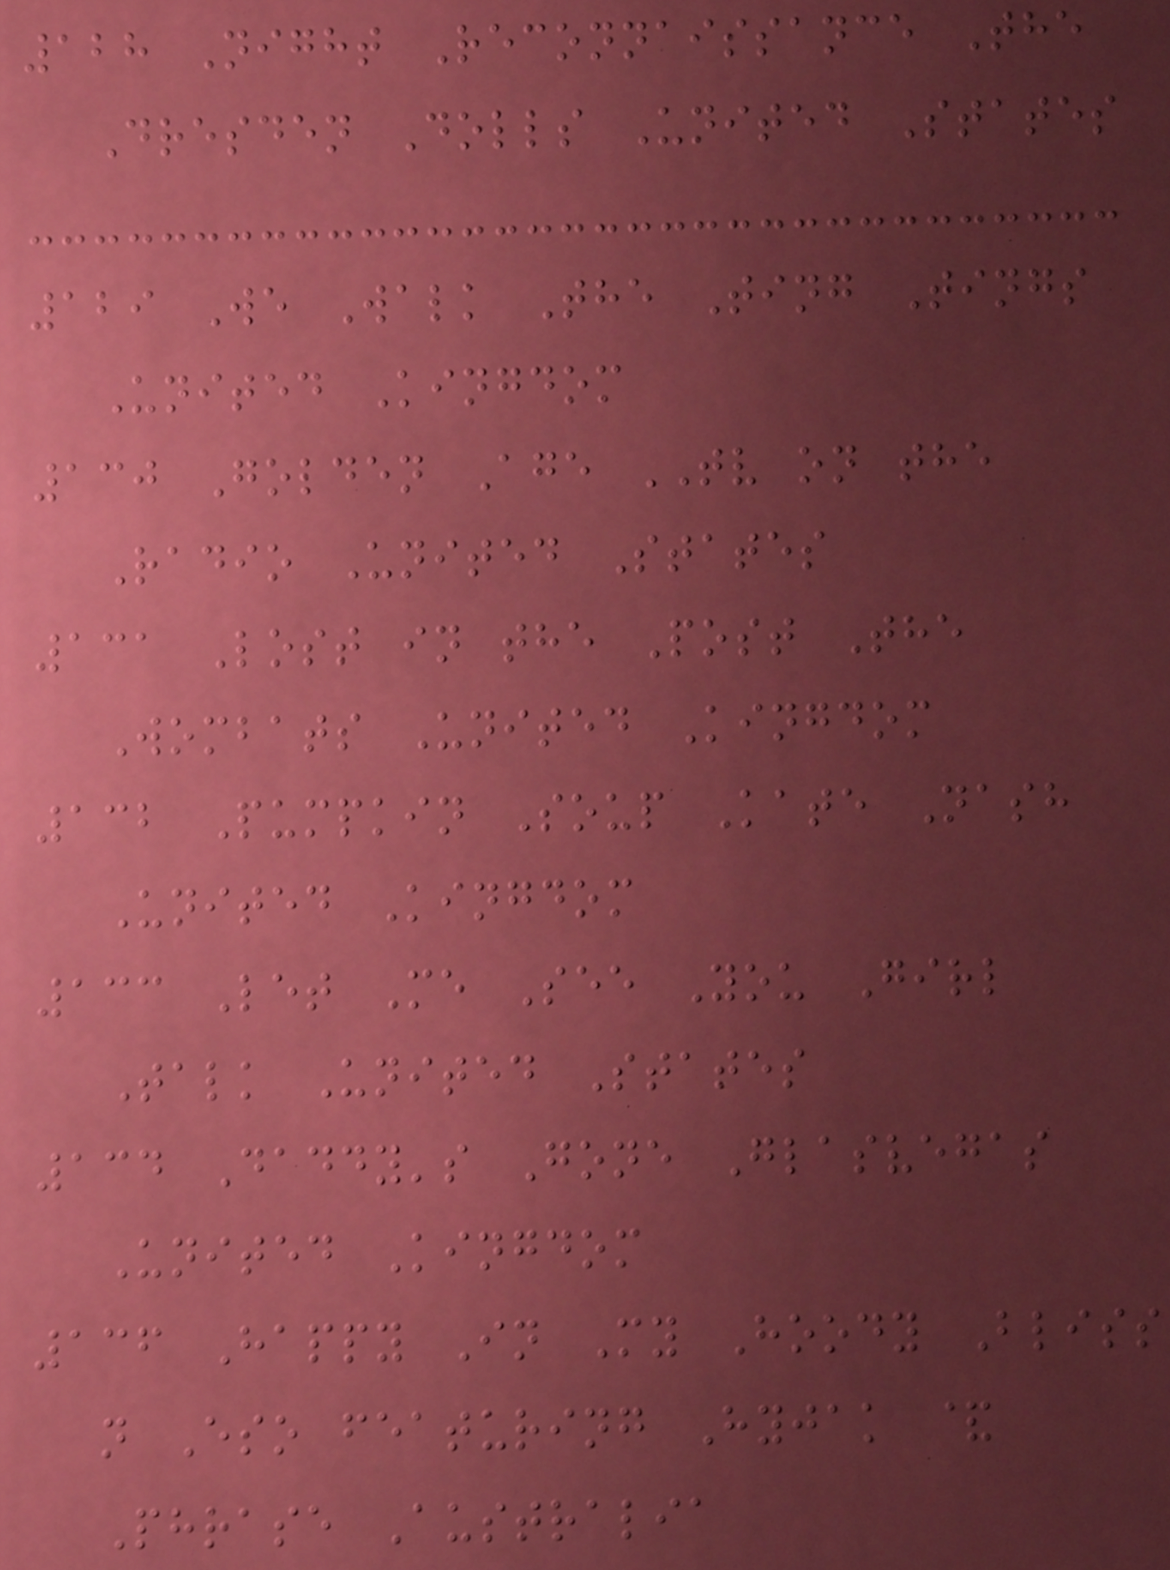128 Night Reconnaissance The
Dresden Dolls United States
129 We Walk The Ting Tings
United Kingdom
130 Golden Age TV on the
Radio United States
131 Lost in the Post The
Wombats United Kingdom
132 Pumpkin Soup Kate Nash
United Kingdom
133 Let Me See You Girl
Talk United States
134 Daddy's Gone Glasvegas
United Kingdom
136 Happy In My Hoody Bliss
n Eso featuring Hyjak &
Phrase Australia
